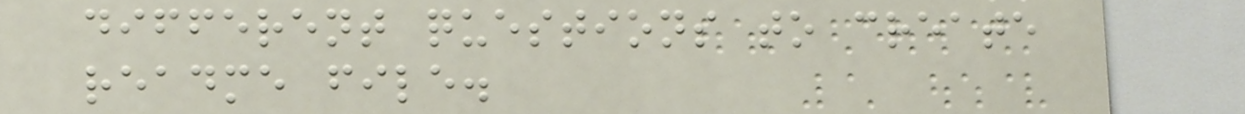different questions to create
readme file.
